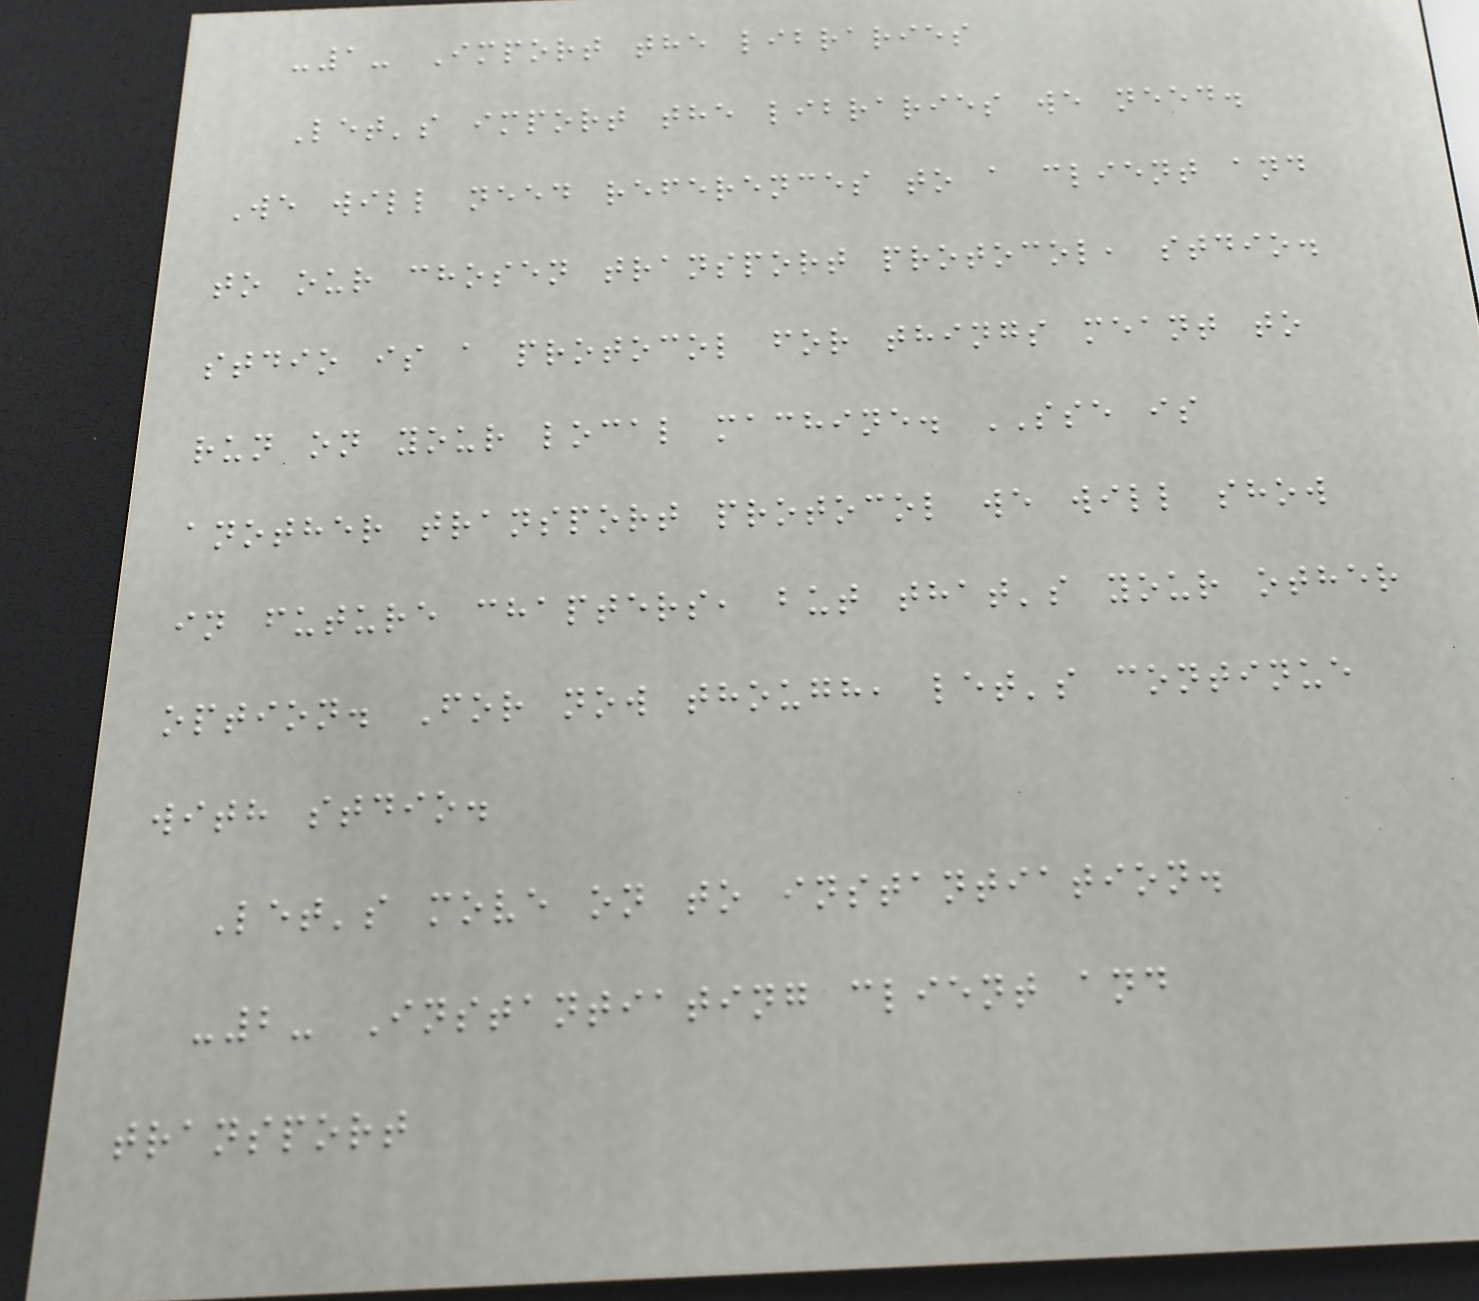-1- Import the libraries
Let's import the libraries we need.
We will need references to a client and
to our chosen transport protocol, stdio.
stdio is a protocol for things meant to
run on your local machine. SSE is
another transport protocol we will show
in future chapters, but that's your other
option. For now though, let's continue
with stdio.
Let's move on to instantiation.
-2- Instantiating client and
transport
